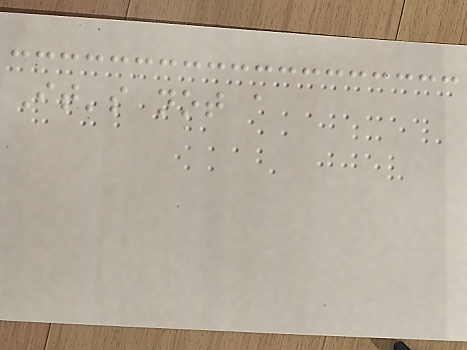It's not a
